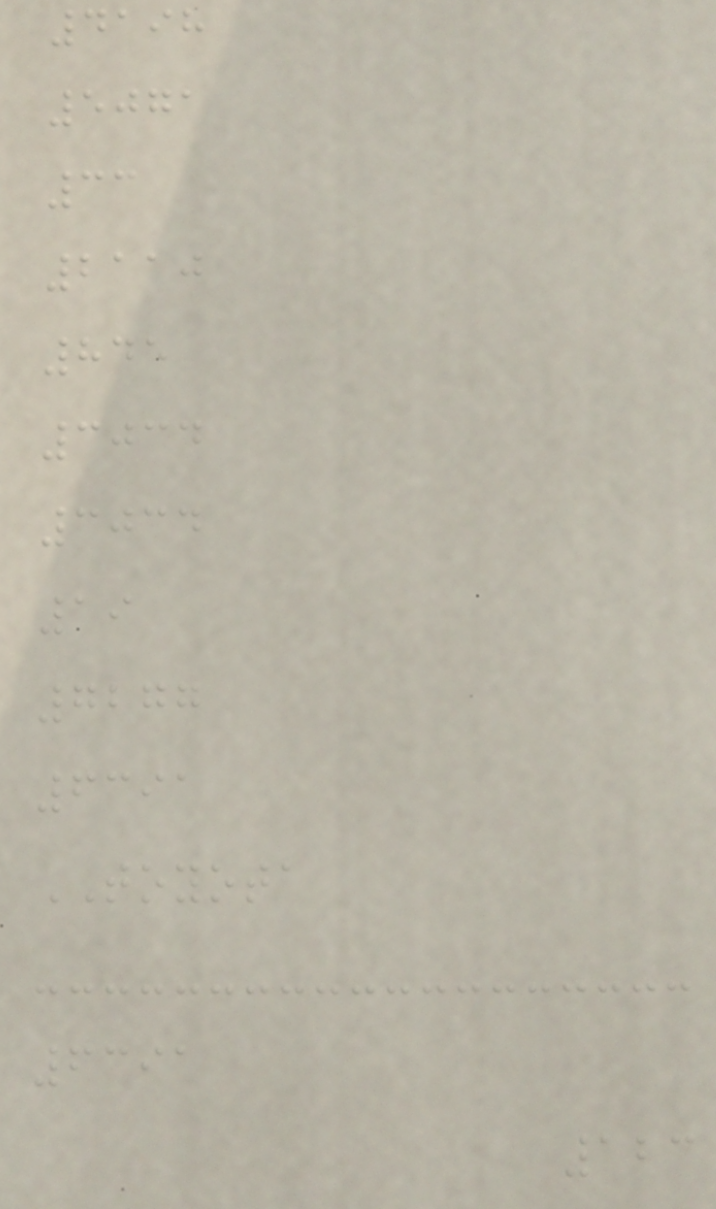4198
5071
33
2110
845
3034
3034
19
7277
6391
TOYOTA
6391
123
